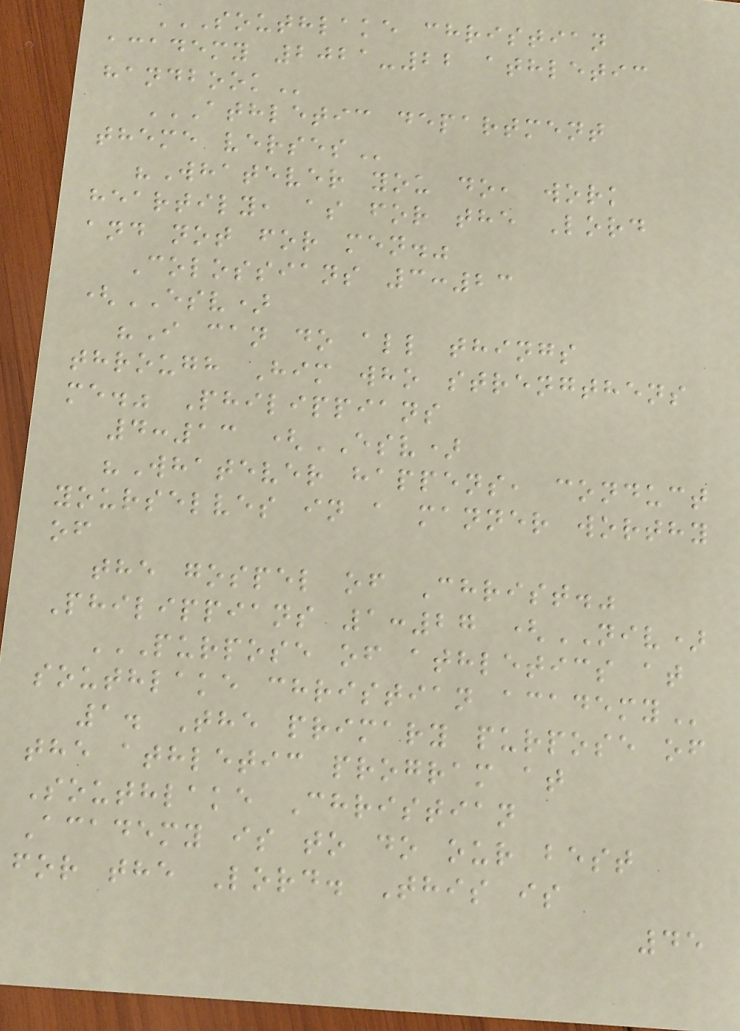SOUTHLAKE CHRISTIAN
ACADEMY 2021-22 ATHLETIC
HANDBOOK
ATHLETIC DEPARTMENT
THEME VERSES
"Whatever you do, work
heartily, as for the Lord
and not for men."
Colossians 3:23
(ESV)
"I can do all things
through Him who strengthens
me." Philippians
4:13 (ESV)
"Whatever happens, conduct
yourselves in a manner worthy
of
the gospel of Christ."
Philippians 1:27 (NIV)
PURPOSE OF ATHLETICS AT
SOUTHLAKE CHRISTIAN ACADEMY
1. The primary purpose of
the athletic program at
Southlake Christian
Academy is to do our best
for the Lord. This is
45
